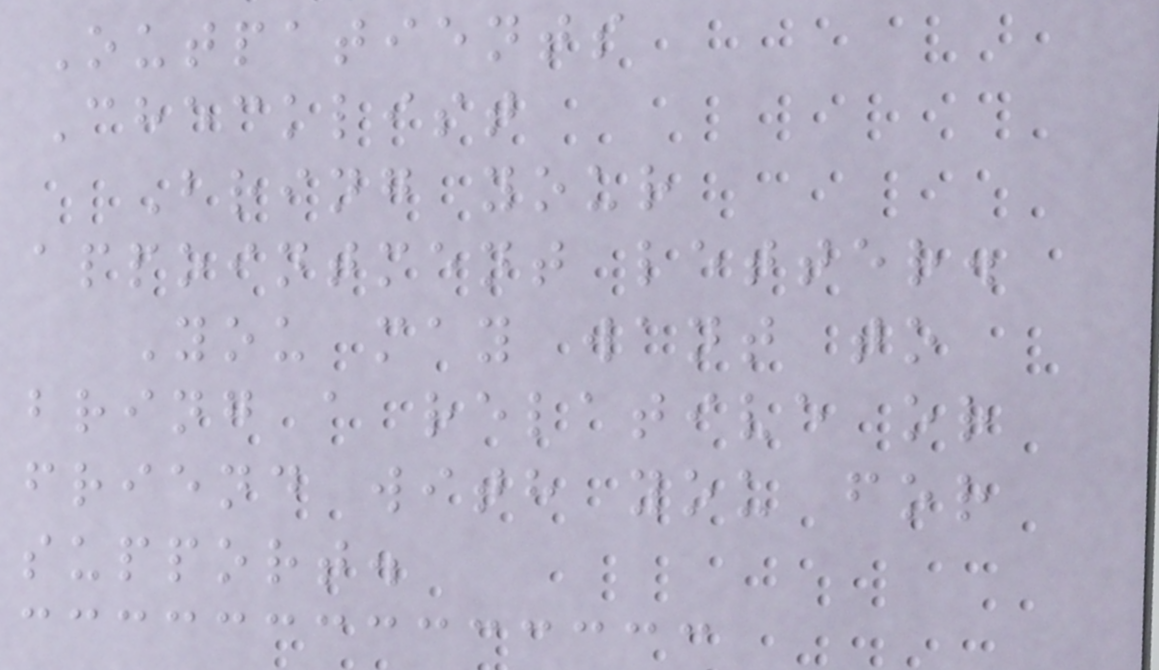Outpatients
Checklist
Bring your
appointment letter.
You may want to
bring a relative or
friend with you for
support.
